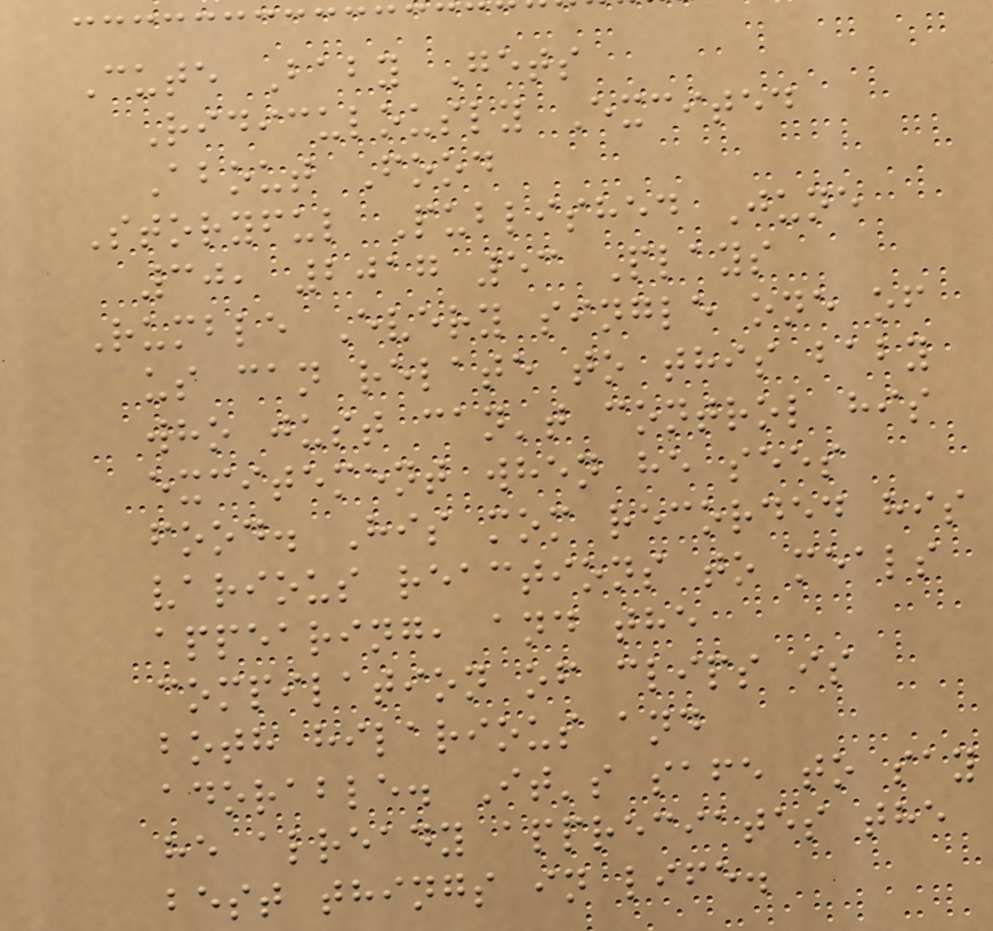Cute Baby Gets
Ridiculously Excited
About Food
Storyful Published June
30, 2017 53 Plays
Rumble Every single one of
us can relate to this baby
who just can't control his
excitement when he sees
food. His mom recorded his
various reactions to meals
appearing, and the
compilation of clips is
both hilarious and
adorable. It's safe to say
he already appreciates the
best things in life.
